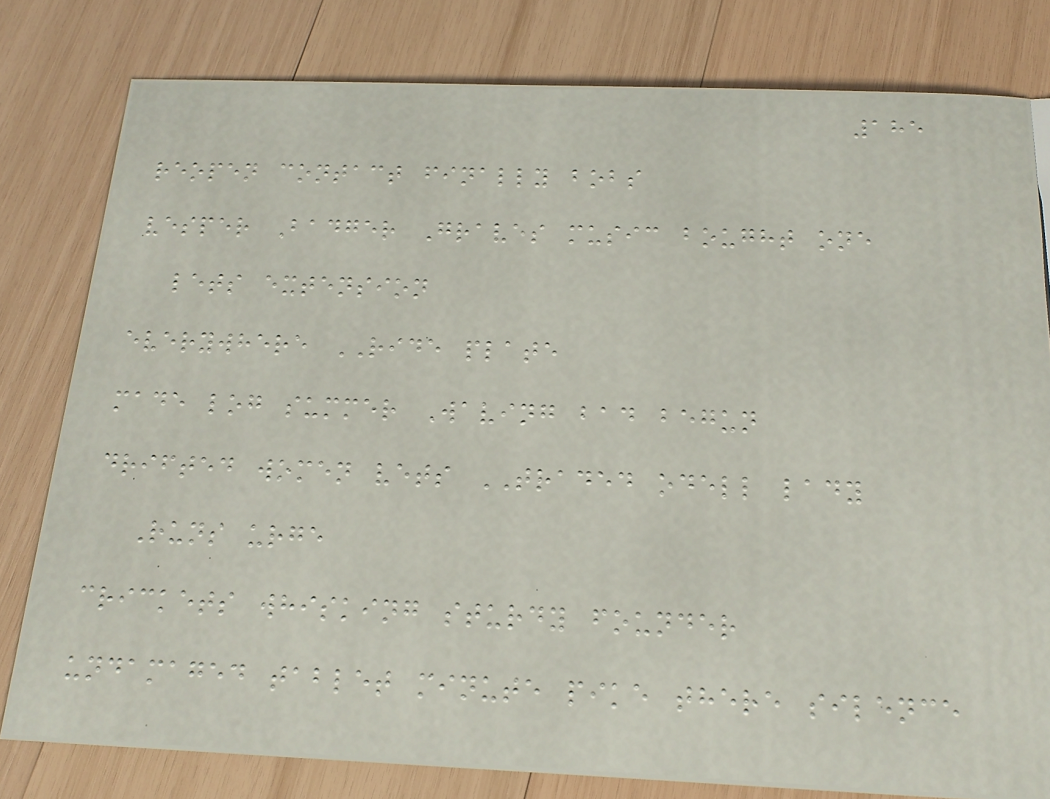185
reopen contact finally bobs
vesper Badger Graves music bought one
lets extension
everywhere RIDE plate
made log summer Waving bad begun
drifted women vets TRADED odell lady
Runs urge
crickets whisking sturdy founder
undamaged tablet minute pike there silence
